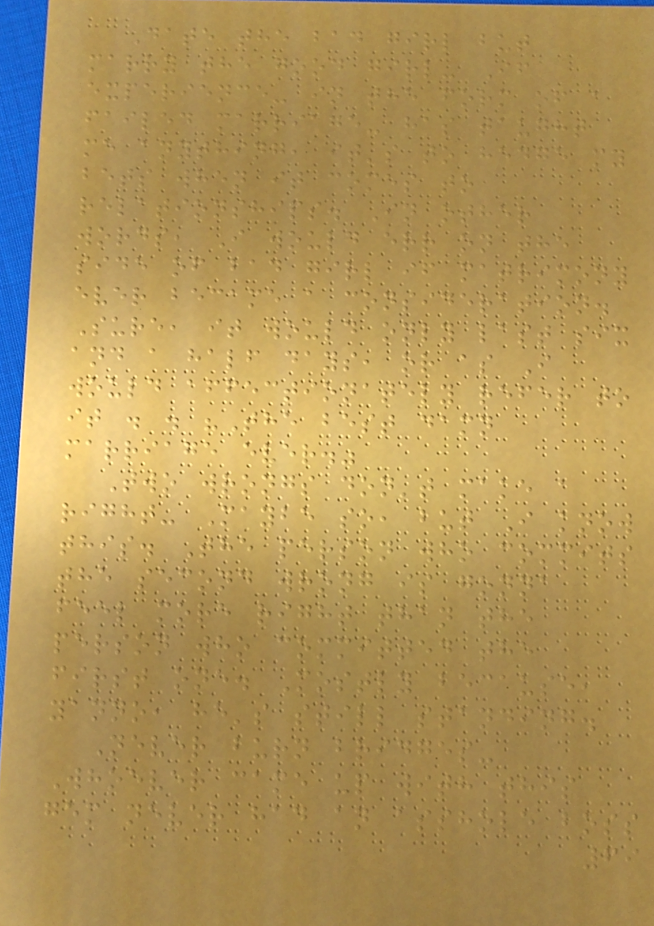Date the bad girl but
marry the good girl- If
experience- in the form of a
failed marriage- has taught
me anything, it's to hedge my
bets when it comes to
relationships. In other
words, I would err on the
side of bad girl if matrimony
ever became a consideration.
Sure, it would only last six
and a half days, or as I
would affectionately refer to
it . . "The best damn
marriage ever."
Two wrongs don't make a
right- Maybe so, but I know
this. The person who commits
the second wrong is gonna
feel more right than the
person who committed the
first one. Mostly because,
yanno, he's still standing.
Never burn bridges-
Whoever came up with this
gem never had an asshole boss
69
